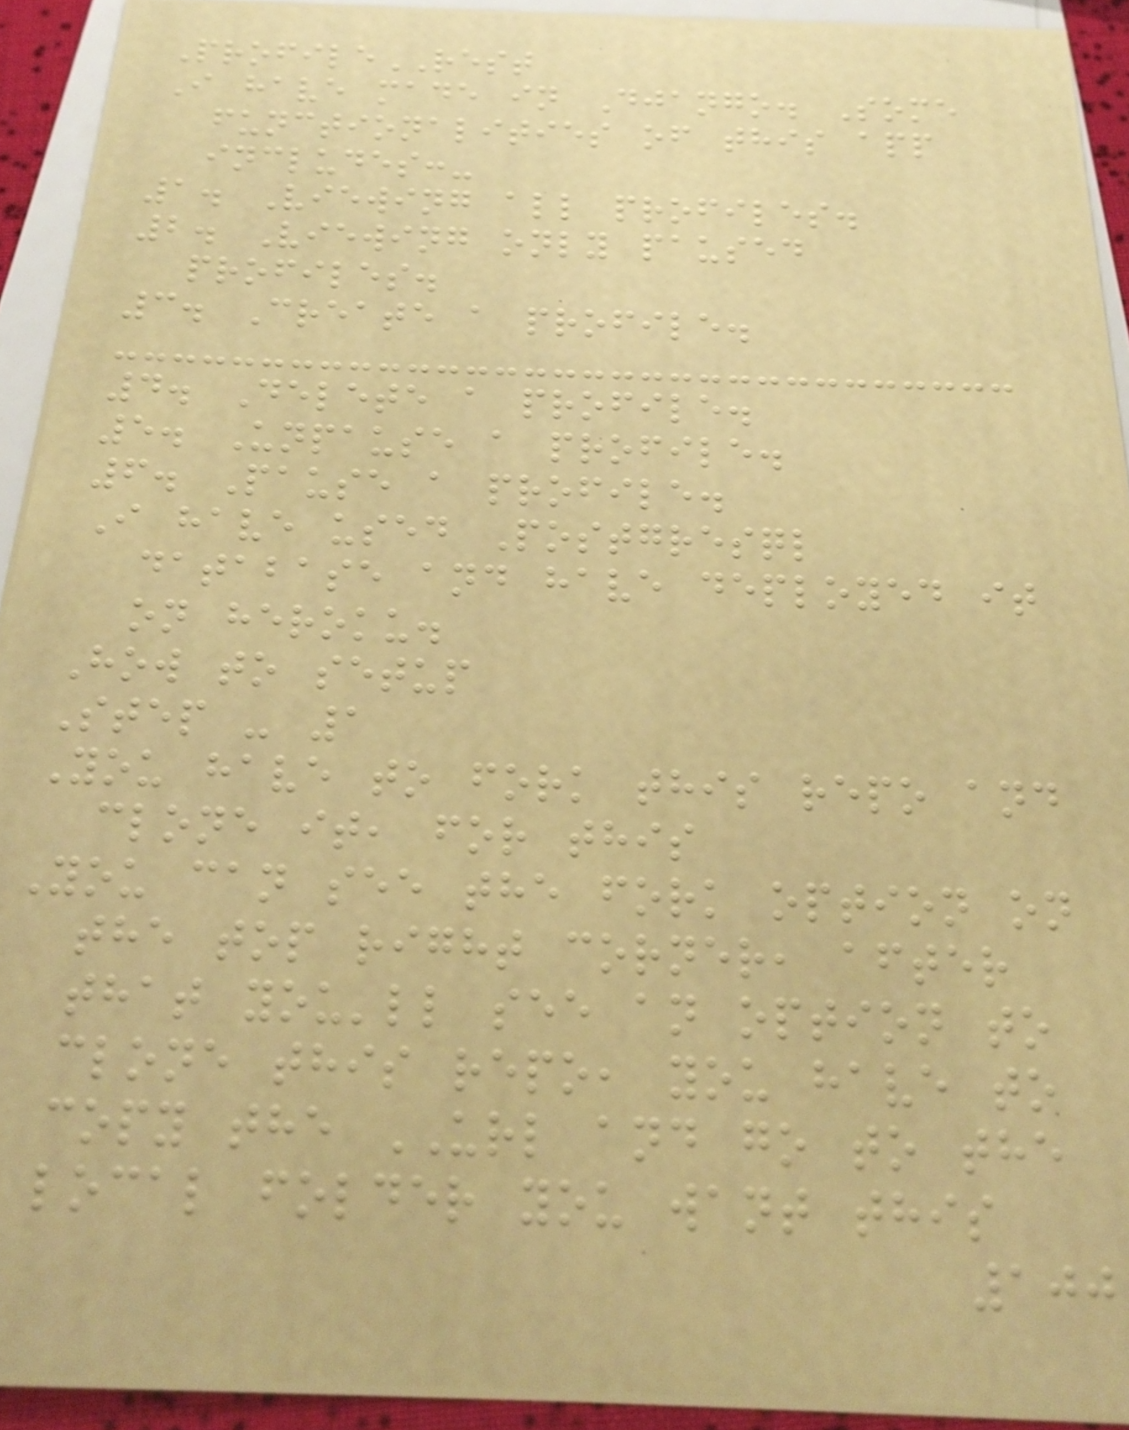ProfileREST
I have made in Django. Some
functionalities of this app
includes:-
1. Viewing all profiles.
2. Viewing only paused
profiles.
3. Create a profile.
4. Delete a profile.
5. Unpause a profile.
6. Pause a profile.
I have used Postgresql
database and have deployed it
on heroku.
How to setup
Step - 1
You have to fork this repo and
clone it, for this
You can see the fork option on
the top right corner, after
that you'll see an option to
clone this repo, you have to
copy the URL and go to the
local folder you want this
100
